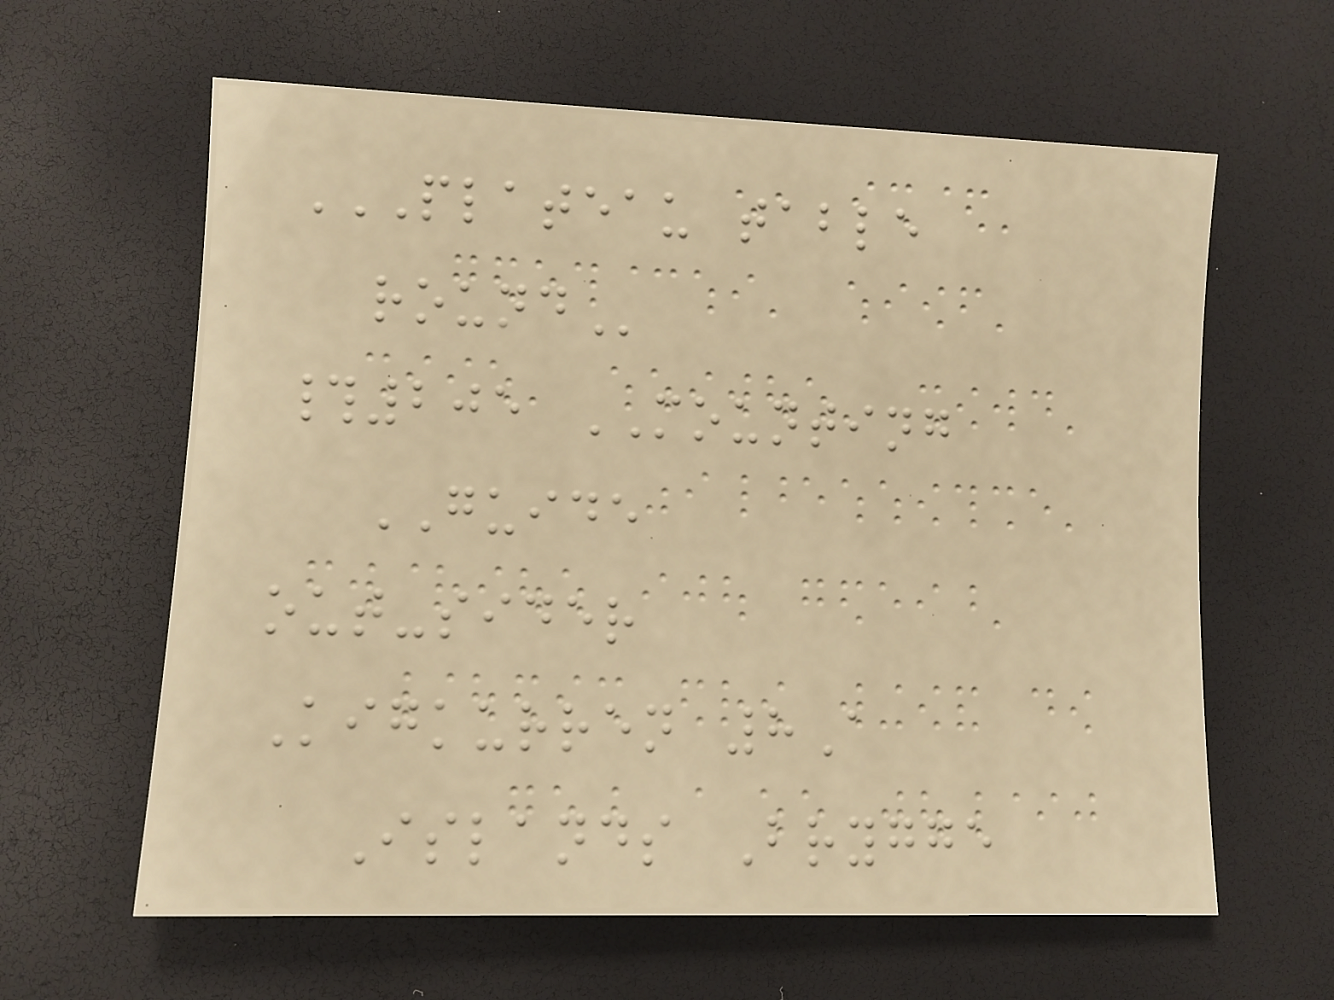PLATEAU TABLE
ROUND
#205 MOUNTING
GUIDE
out-sider
Kigkurren 8A
Islands Brygge
